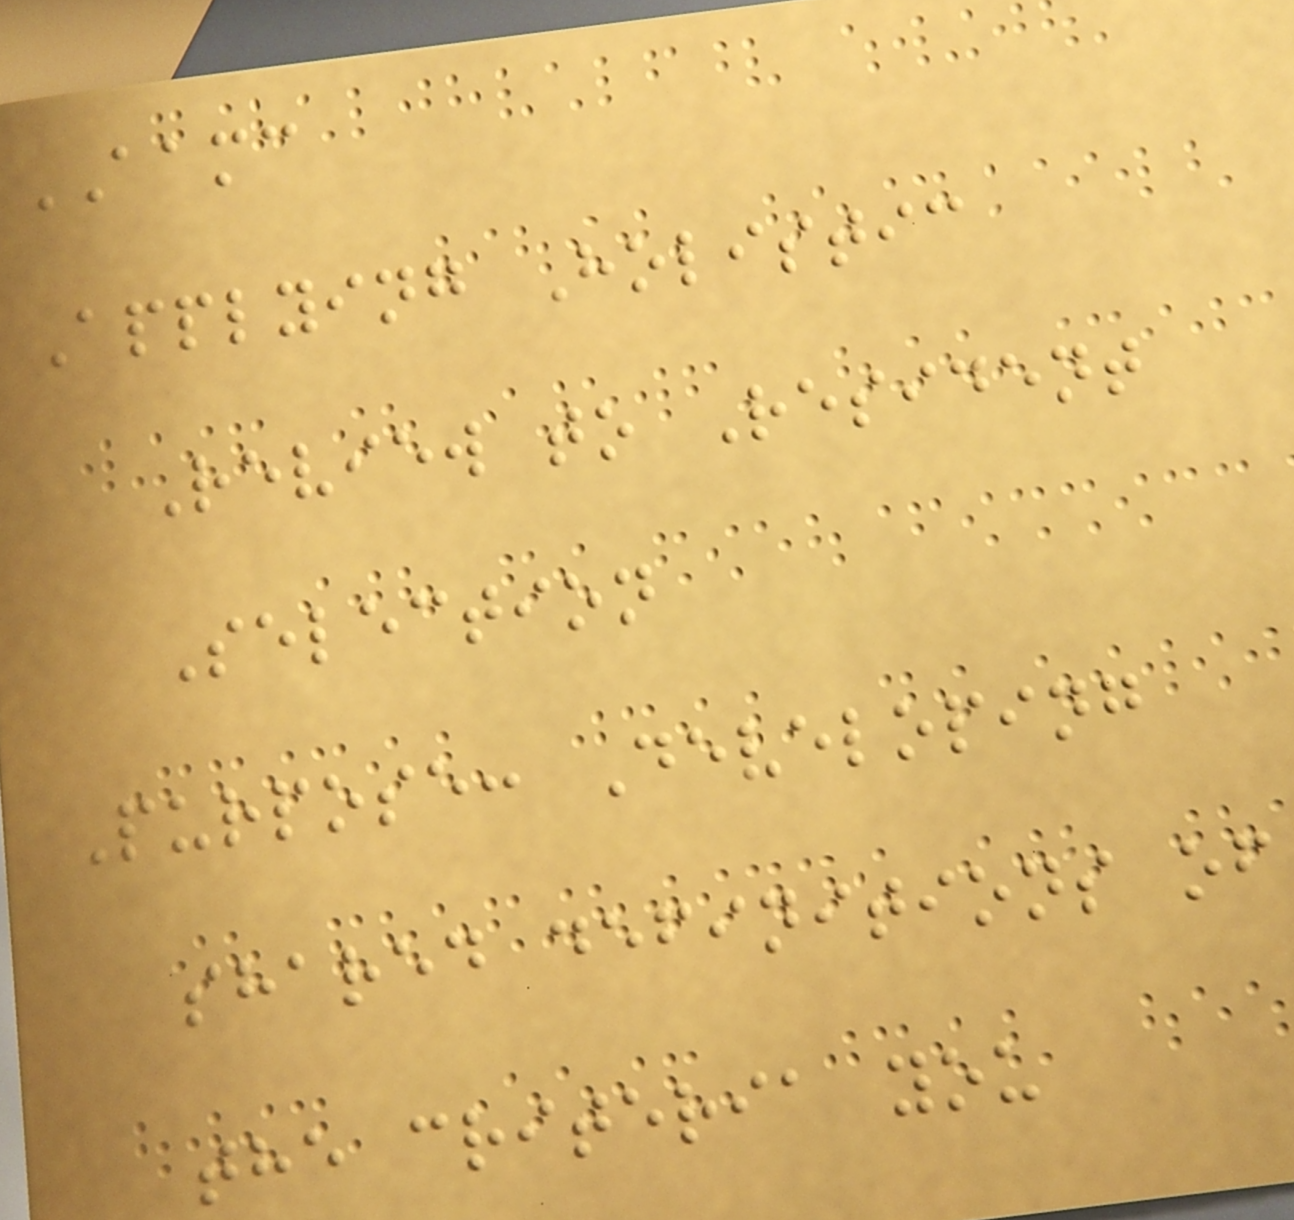AAMC
Applying Holistic
Review to Resident
Selection
Purpose: Developing
shared definitions of
the criteria you
